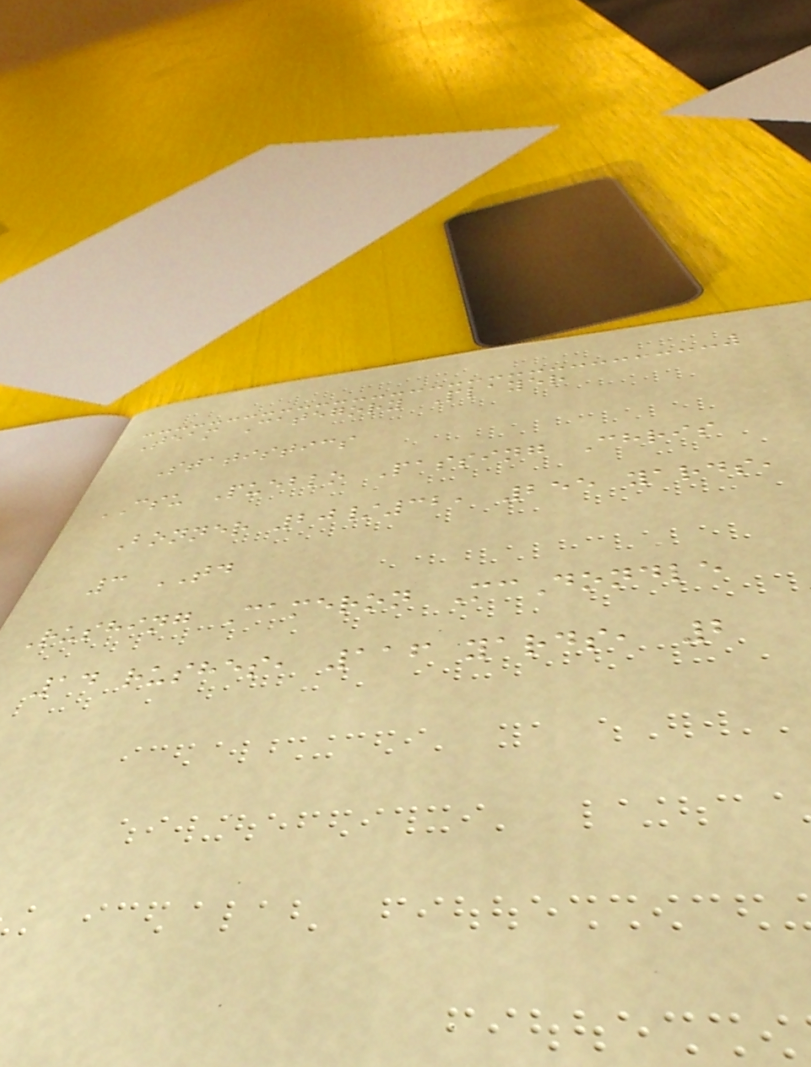Team Category Player
Statistics
CSU Pueblo Passing Chris
Bonner 20/32, 255 yards,
3 TD
Rushing Cameron McDondle
14 rushes, 116 yards, 2
